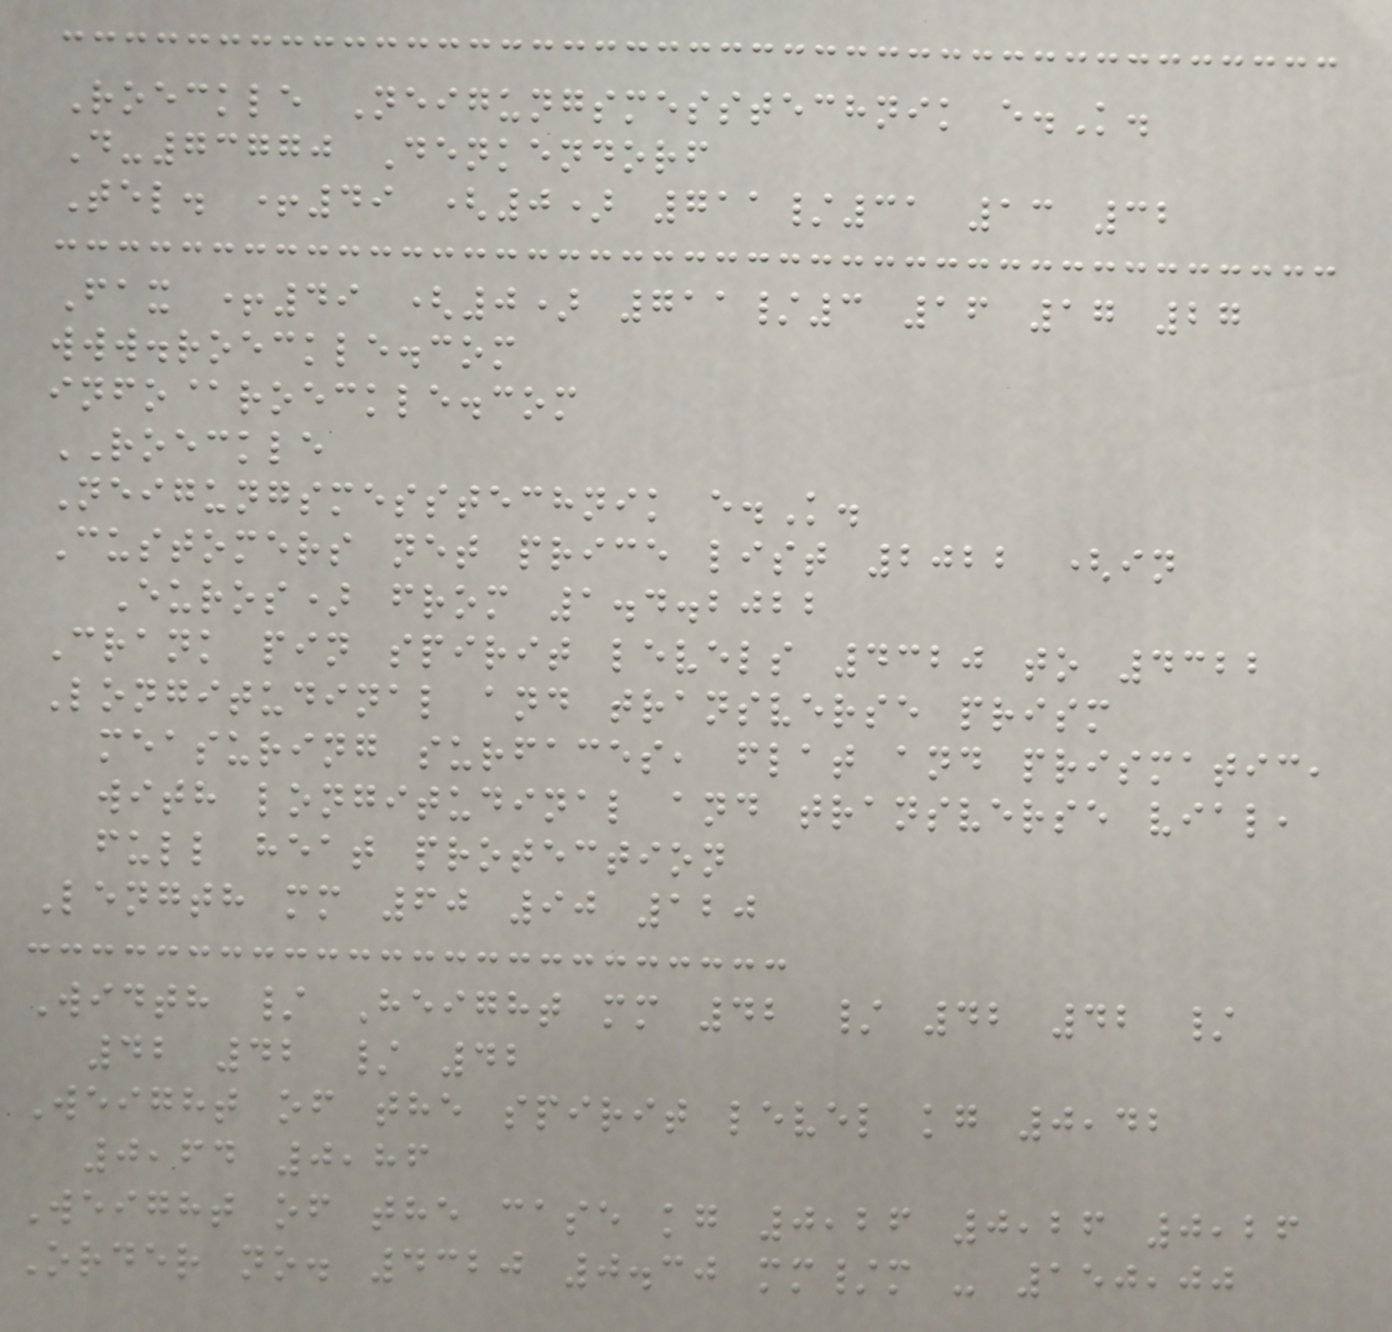Roeckle Neigungsmesstechnik e.K.
D-73770 Denkendorf
Tel. +49 (0) 711/31 13 32
Fax +49 (0) 711/3 16 17 27
www.roeckle.com
info@roeckle.com
ROECKLE
Neigungsmesstechnik e.K.
Customers net price list 2022 (in
Euros) from 1.4.2022
Crank pin spirit levels 4320 to 4322
Longitudinal and transverse prism
measuring surfaces, flat and prismatic,
with longitudinal and transverse vial,
full heat protection
Length mm 60 90 120
Width / Height mm 42 / 42 42 /
42 42 / 42
Weight of the spirit level kg 0,42
0,64 0,86
Weight of the case kg 0,26 0,26 0,26
Order no. 4320 0.30 mm/m - 150,00
